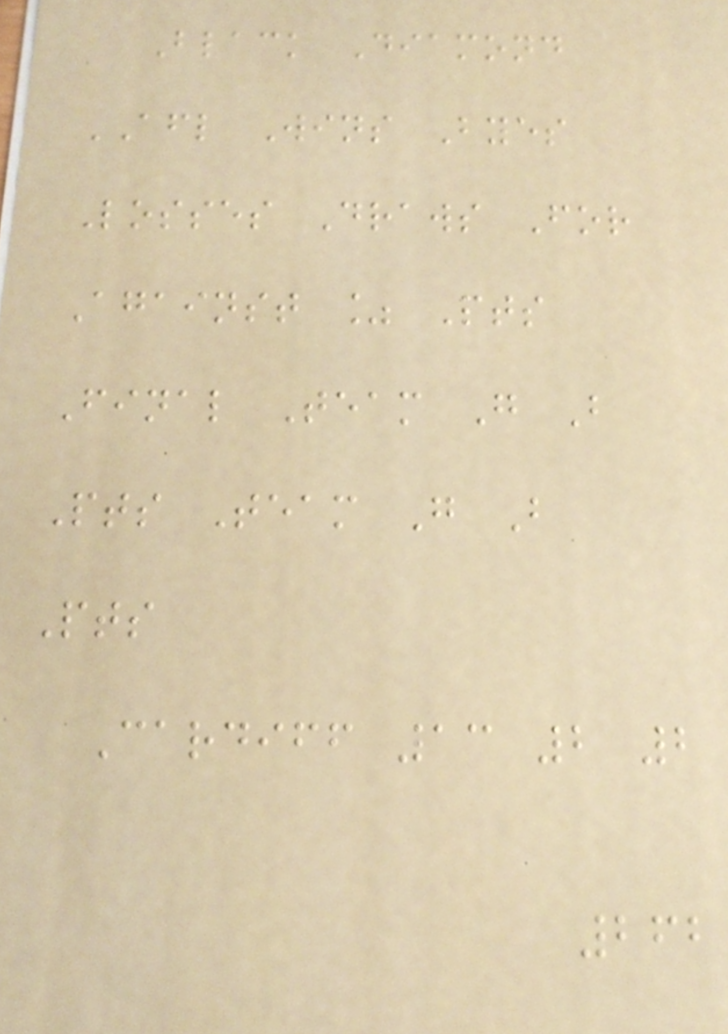Black Diamond
AFL Wins Byes
Losses Draws For
Against % Pts
Final Team G B
Pts Team G B
Pts
Cardiff 13 2 2
262
